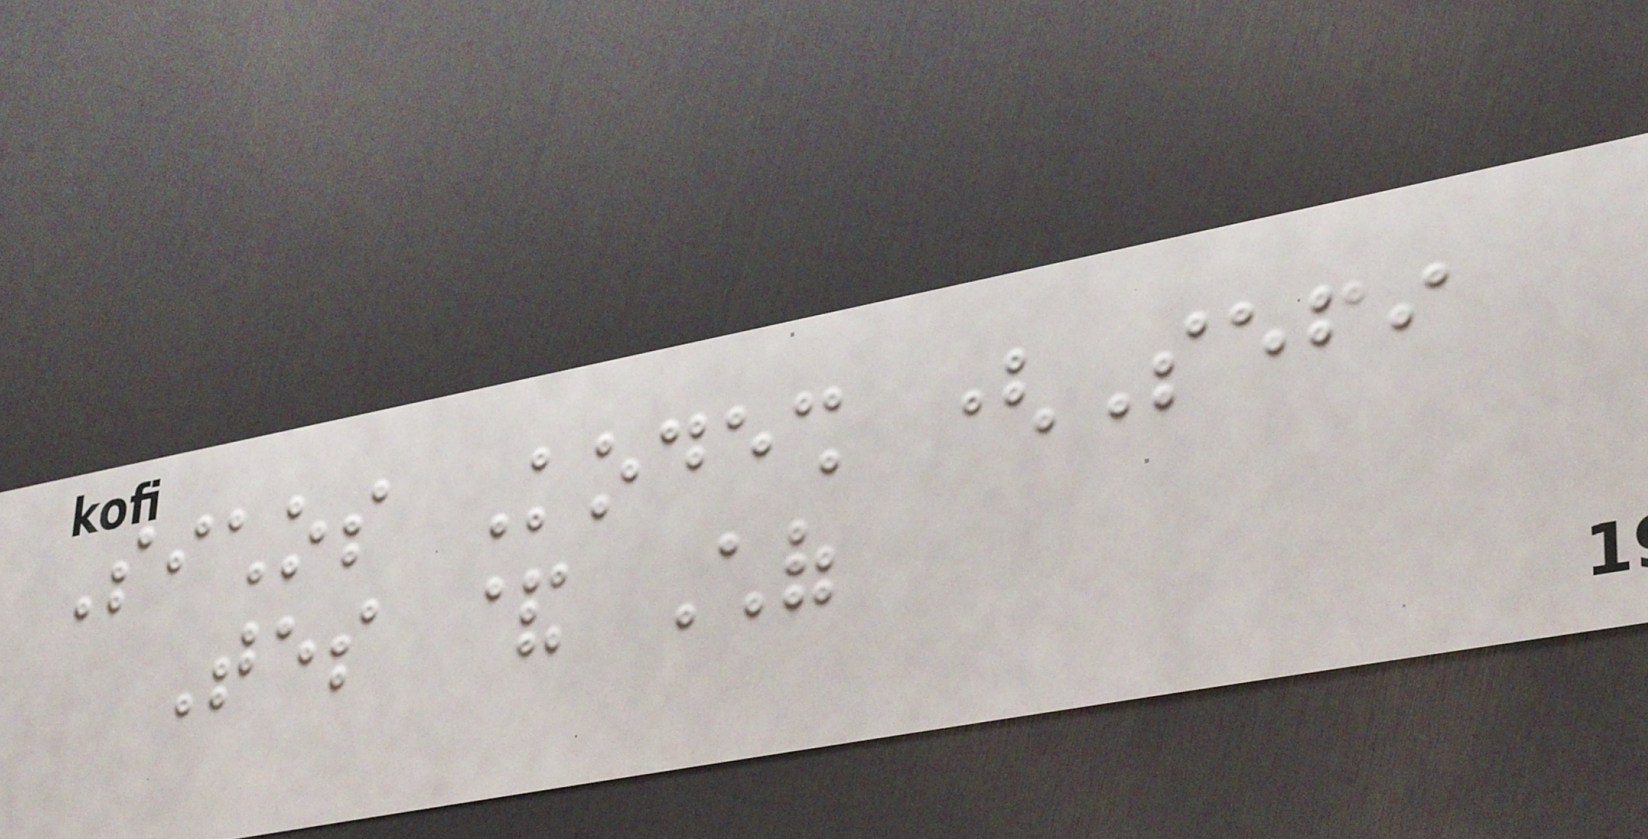Sichos Kodesh (Sefi
Tes & Chof
